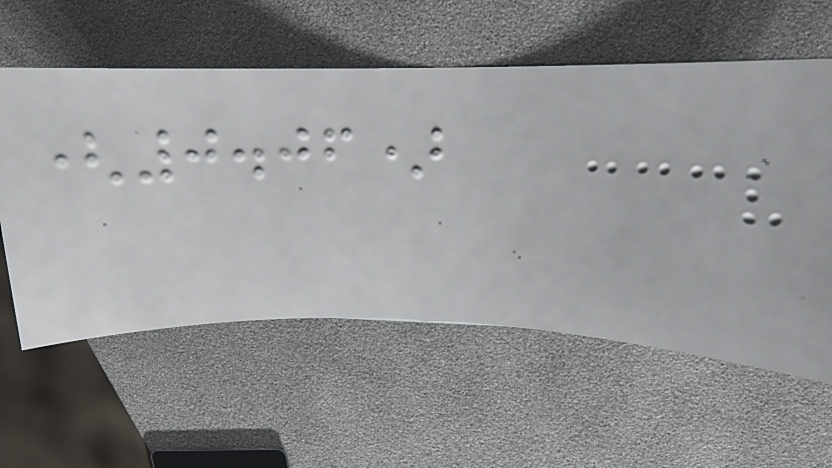(0.06)
